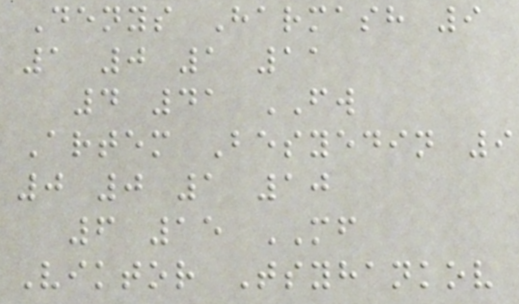Denys Harmash 9
1 0 1 11
4 41 FW
Artem Besyedin 9
0 0 1 10
6 15 MF
Viktor Tsyhankov
